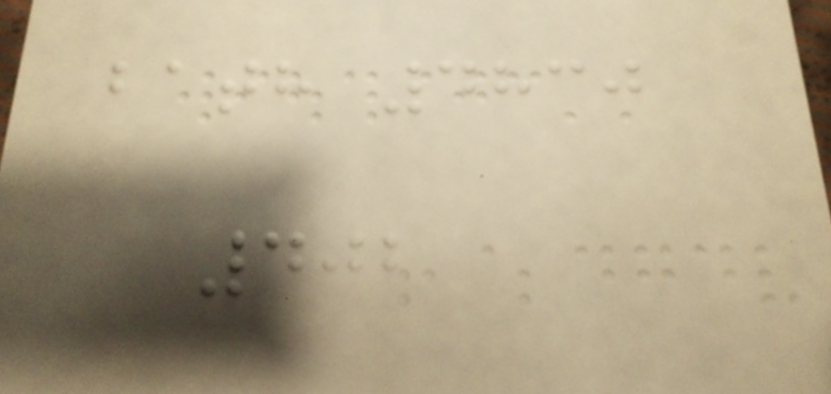bath 4830
402
